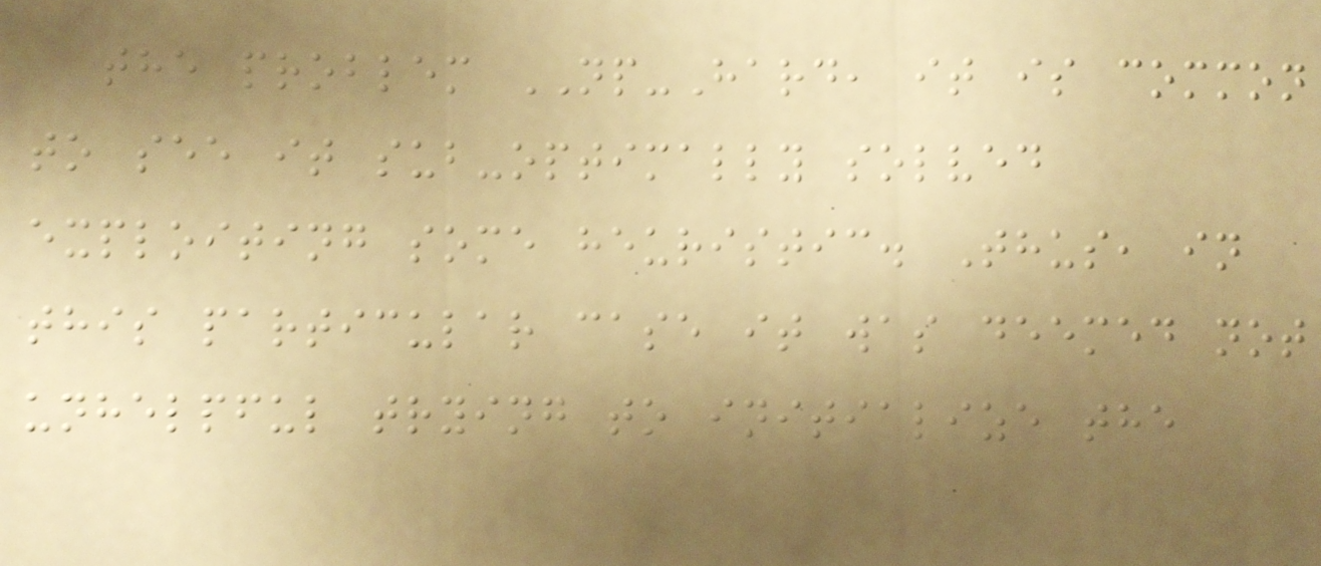the problem NP-Hard, it is common
to see it sub-optimally solved
exploiting some heuristic. Thus, in
this particular case it was deemed not
unhelpful trying to initialize the
